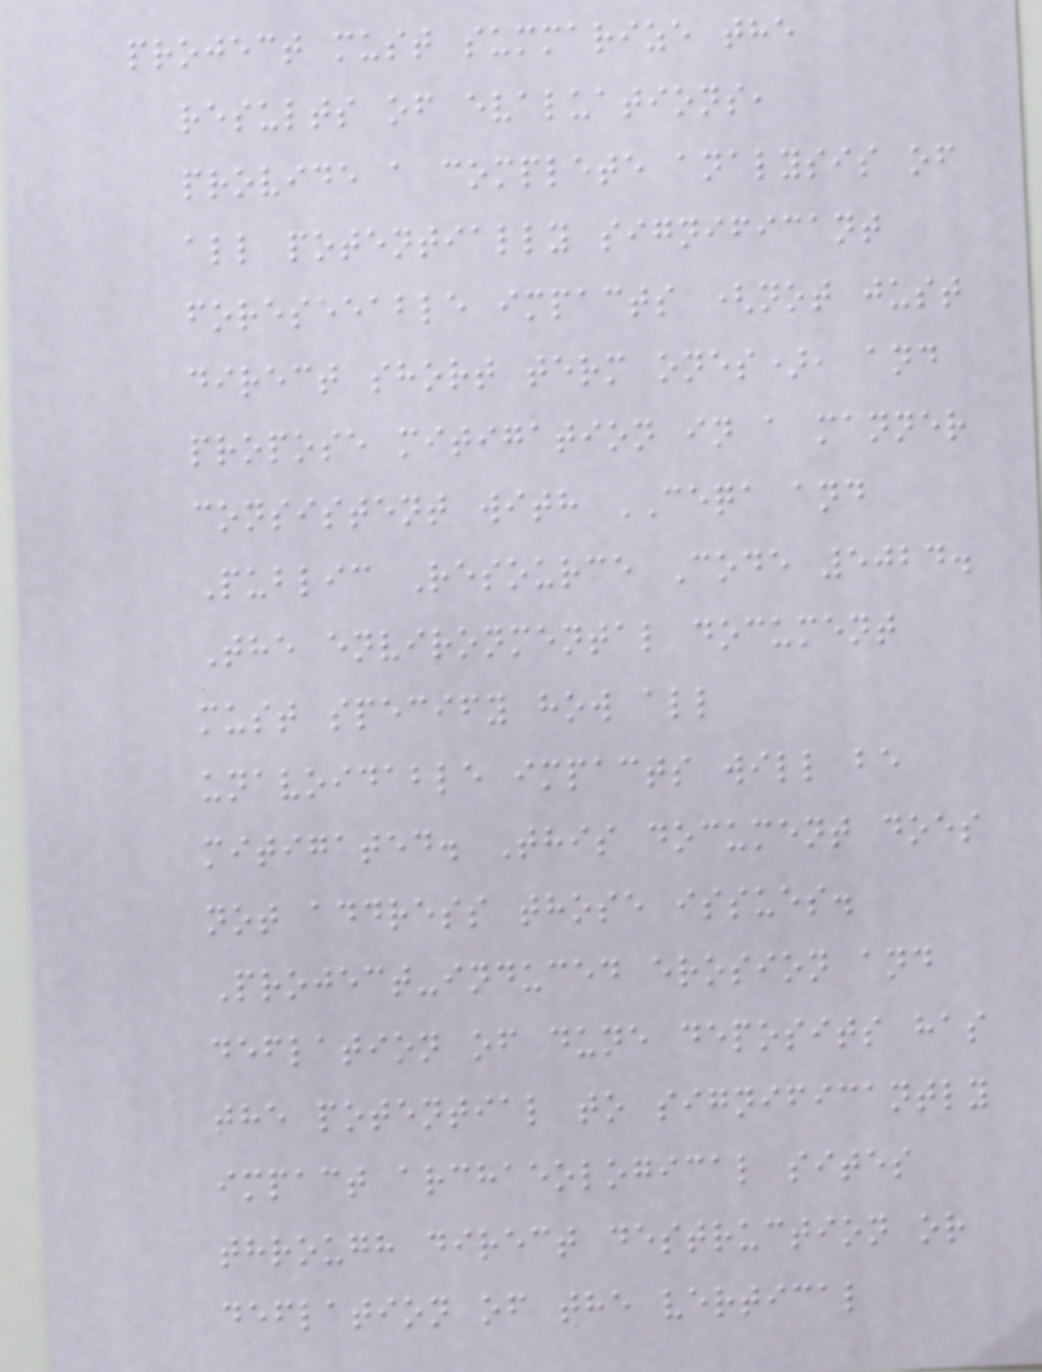project must summarize the
results of evaluations,
provide a complete analysis of
all potentially significant
foreseeable impacts (not just
direct short term ones), and
propose mitigation in a manner
consistent with CEQA and
Public Resource Code 5024.
The environmental document
must specify how all
unavoidable impacts will be
mitigated. This document does
not address those issues.
Project-induced erosion and
deflation of dune deposits has
the potential to significantly
impact archaeological sites
through direct destruction or
deflation of the vertical
